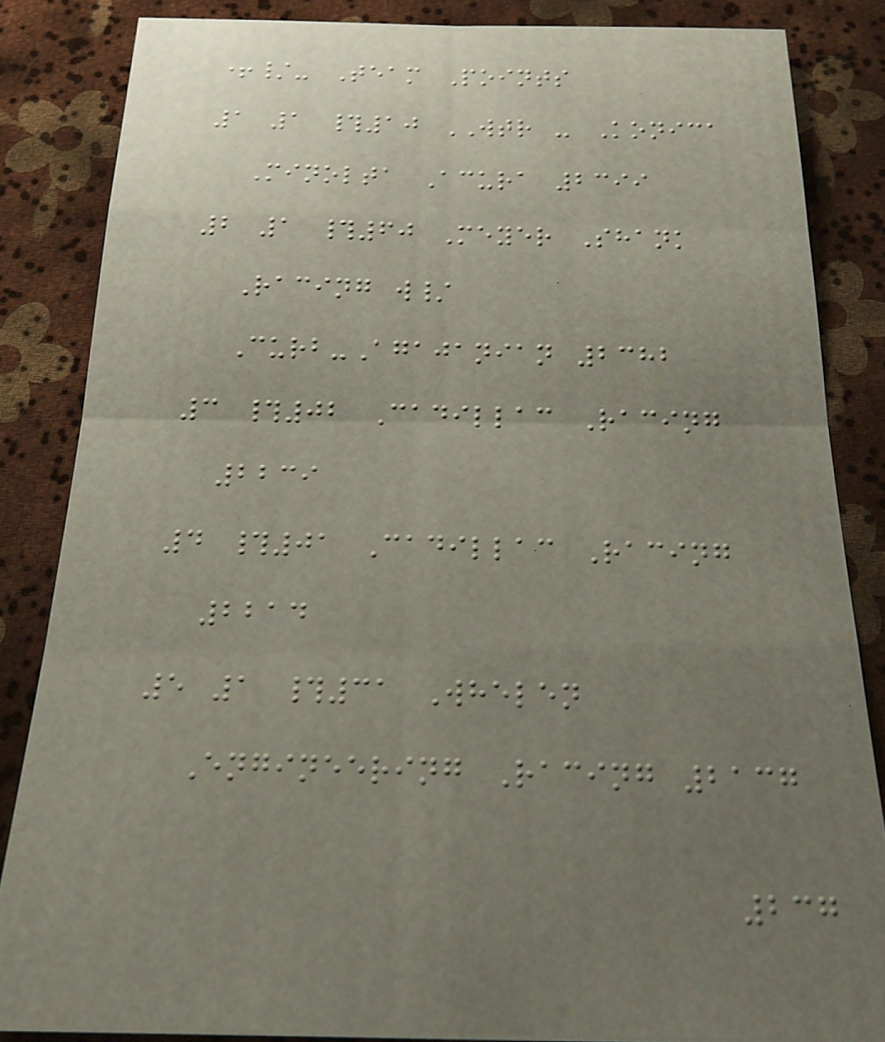+/- Team Points
1 1 #10 WTR - Konica
Minolta Acura 2399
2 1 #60 Meyer Shank
Racing w/
Curb-Agajanian 2382
3 #02 Cadillac Racing
2239
4 #01 Cadillac Racing
2214
5 1 #31 Whelen
Engineering Racing 2137
237
